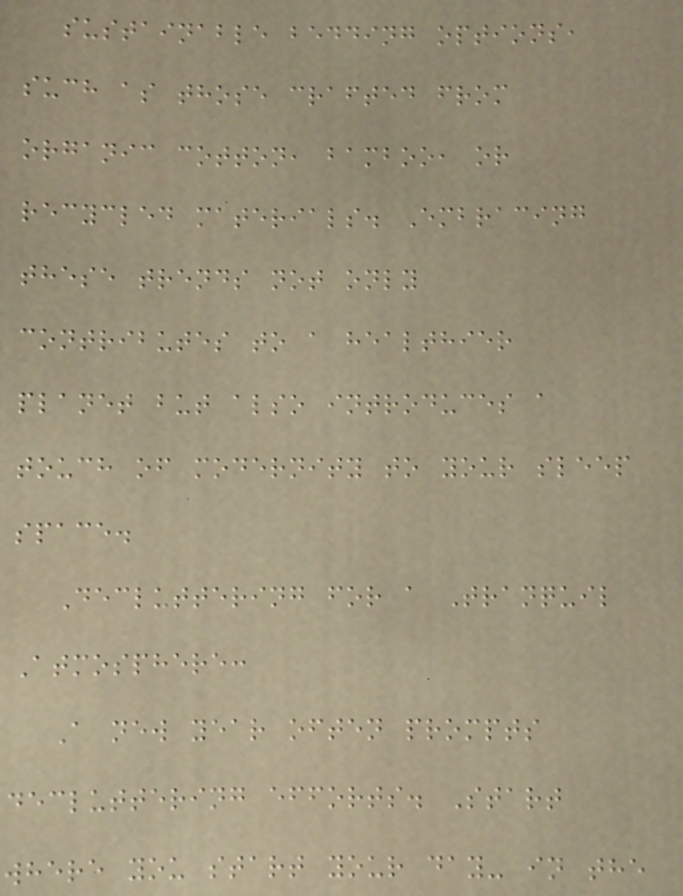sustainable bedding options,
such as those crafted from
organic cotton, bamboo, or
recycled materials. Embracing
these trends not only
contributes to a healthier
planet but also introduces a
touch of modernity to your sleep
space.
Decluttering for a Tranquil
Atmosphere:
A new year often prompts
decluttering efforts. Start
where you start your day- in the
